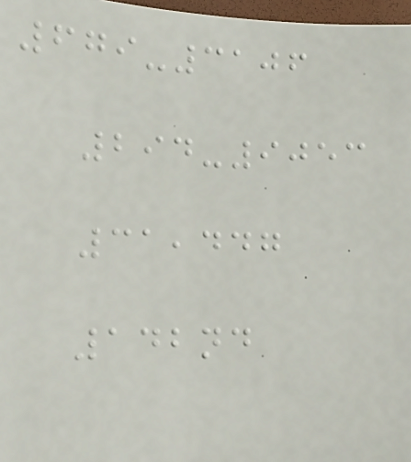679-3106
294-9053
31,447
142nd
